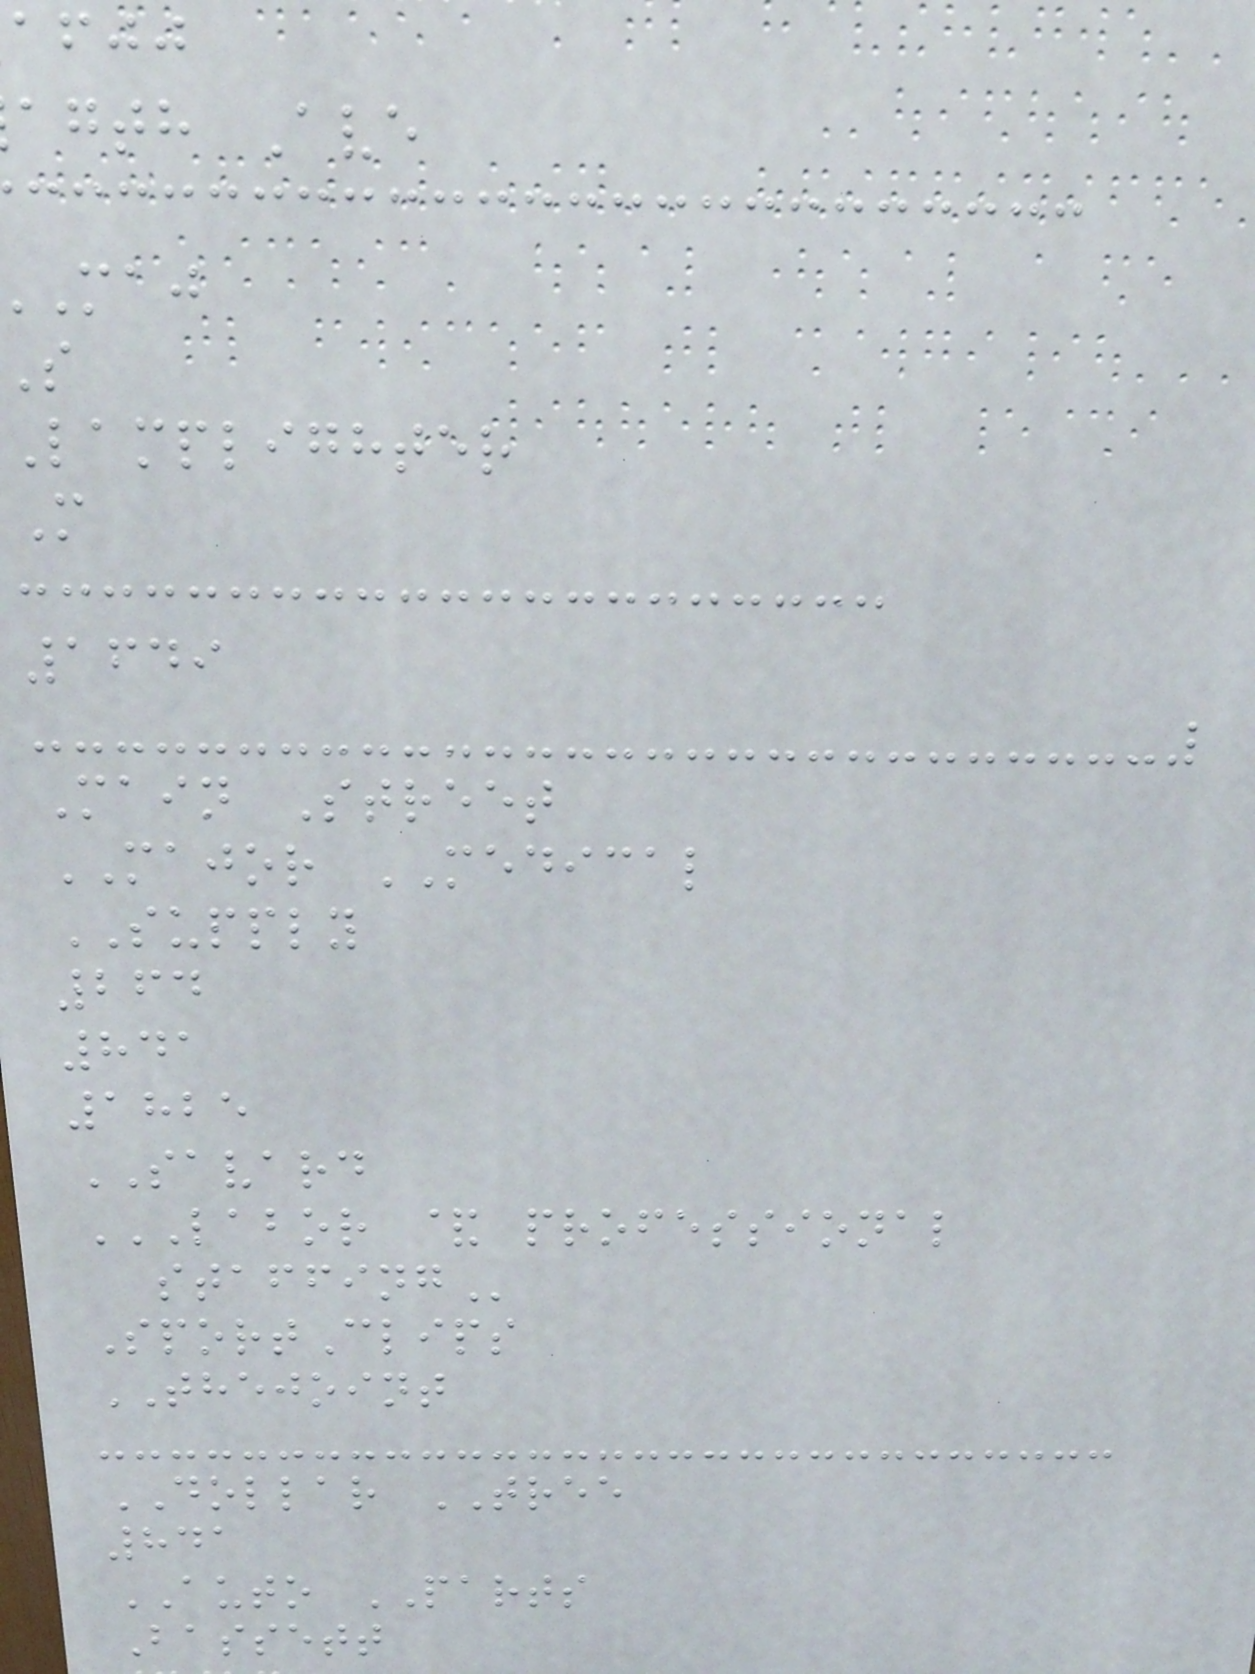afjj
agth Ave
Lamplighter
M
1649
Main Street
MAJOR MEDICAL
SUPPLY
264
841
1825
SAVARD
LABOR & PROFESSIONAL
SportClips
THEJOINT
DOLLAR TREE
841
AUTO PARTS
Bassett
